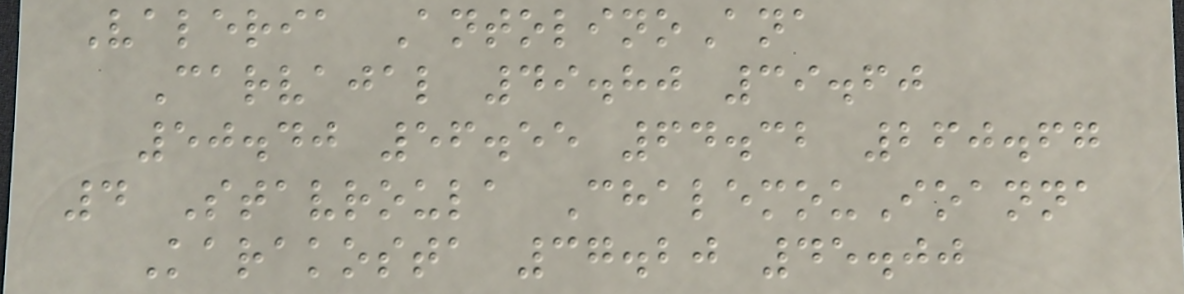Valeria AntolinoAna
Carvajal 49.80 39.60
50.40 56.55 64.32 260.67
4 Stavroula ChalemouIoanna
Karakosta 37.20 45.00
